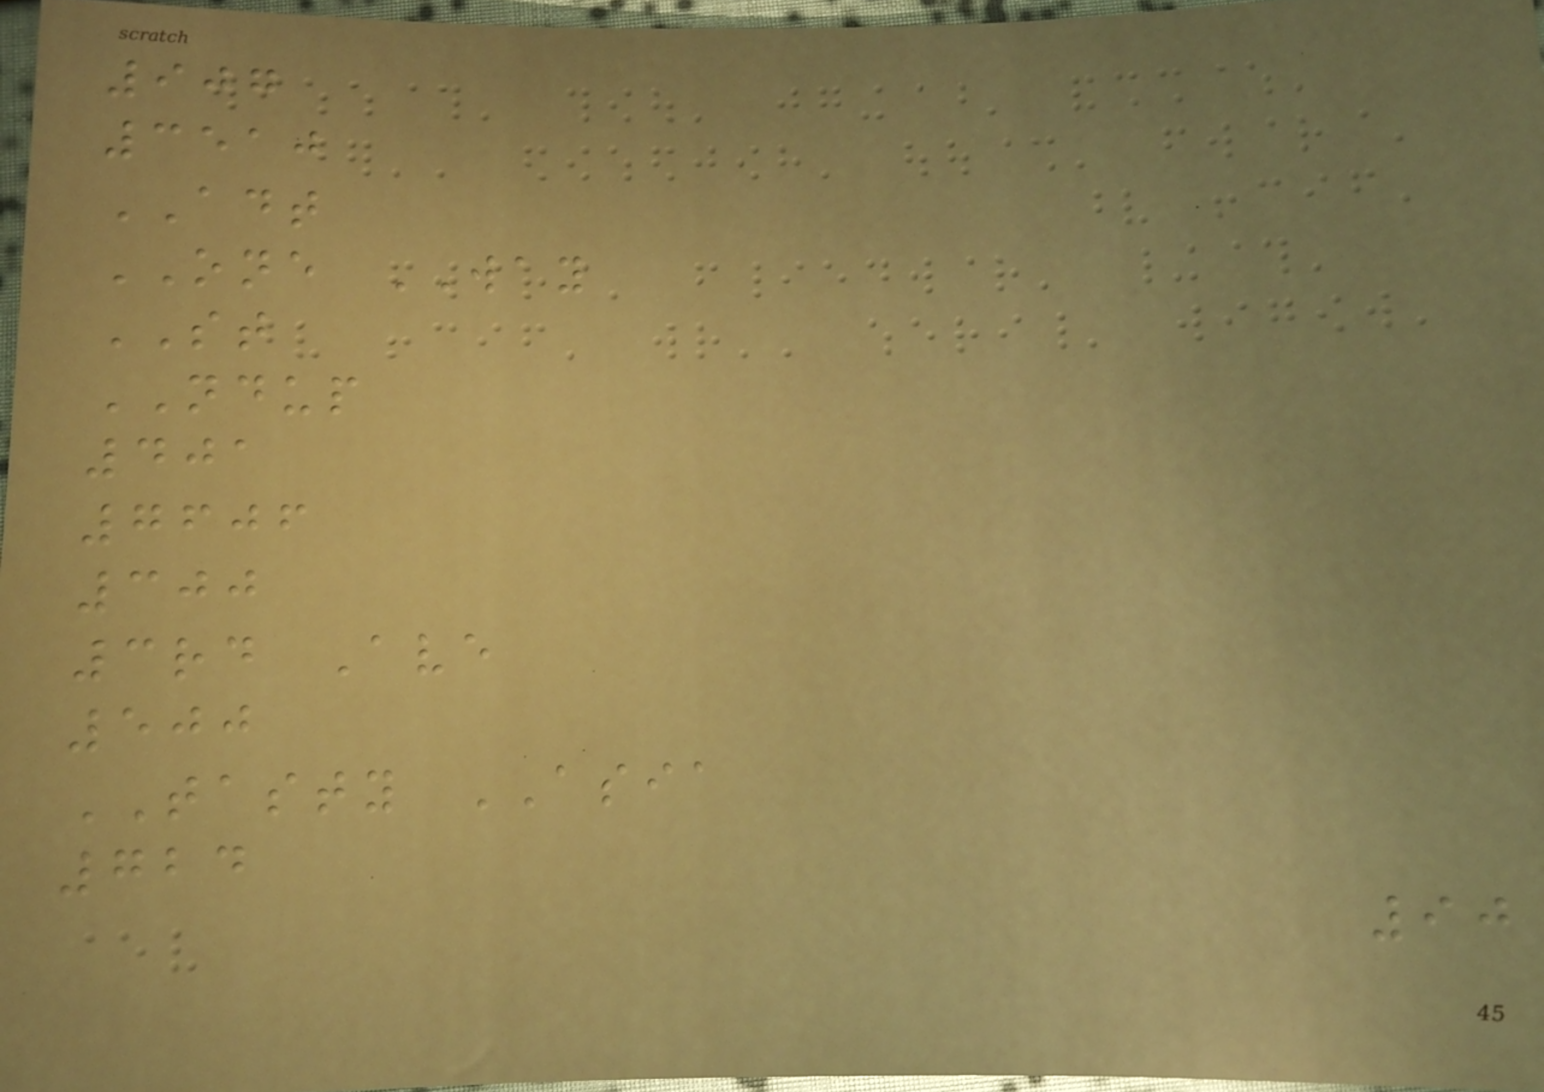907
3510
ADT
ONE WAY
ST
NDUP
401
7606
300
3rd Ave
500
TASTY ASIA
724
90
